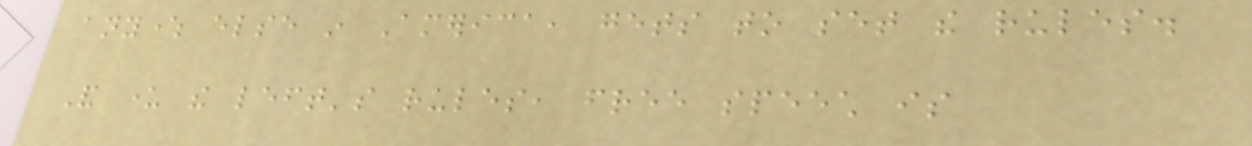anywhere else in America, gets to set the rules.
And under the left's rules, free speech is
